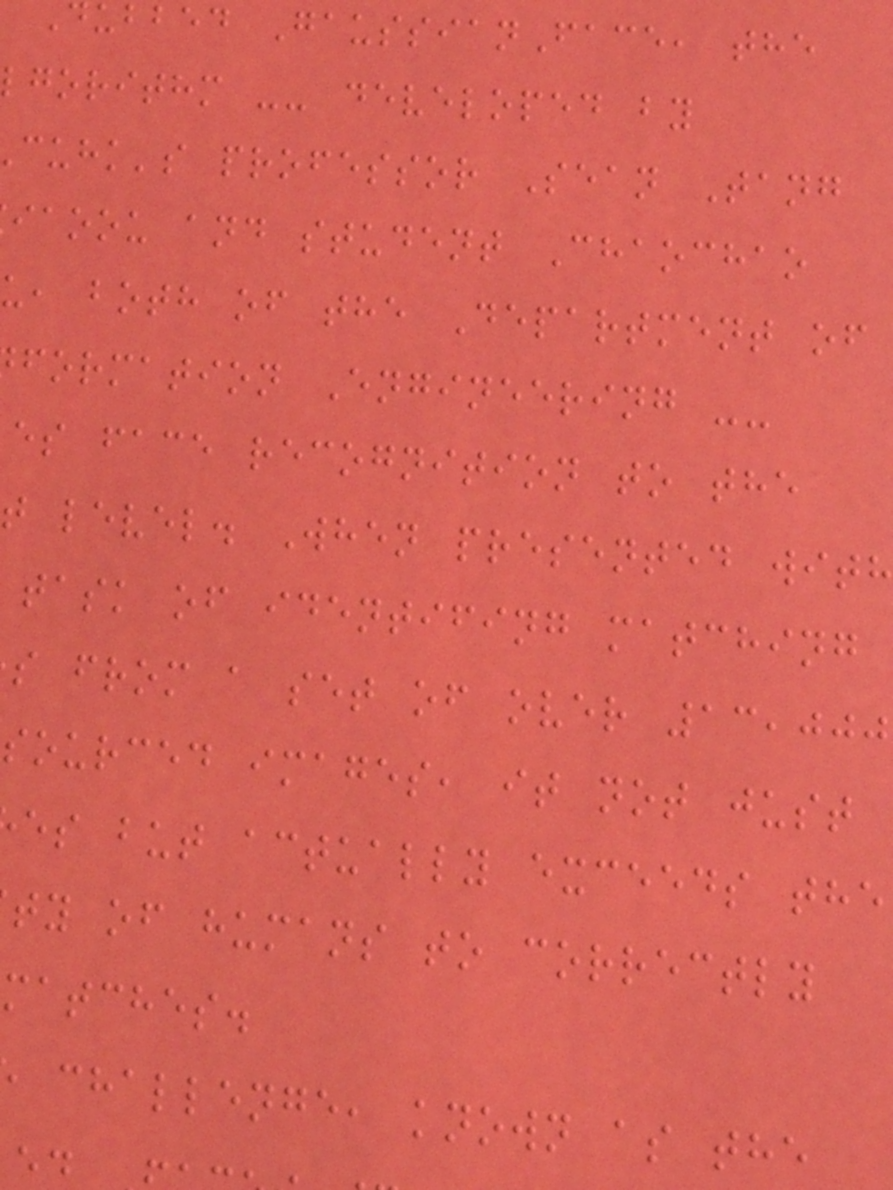ubbed GaussianFace, the
lgorithm -- developed by
cuhk's professor Sean Tang
iaoou and student Chaochao
u, both of the Department of
formation Engineering --
es face recognition to the
t level. When presented with
task of identifing matching
s from a set of over 13,000
sourced images, it not just
es but actually exceeds the
ty of humans to correctly
matches.
challenge, known as the
